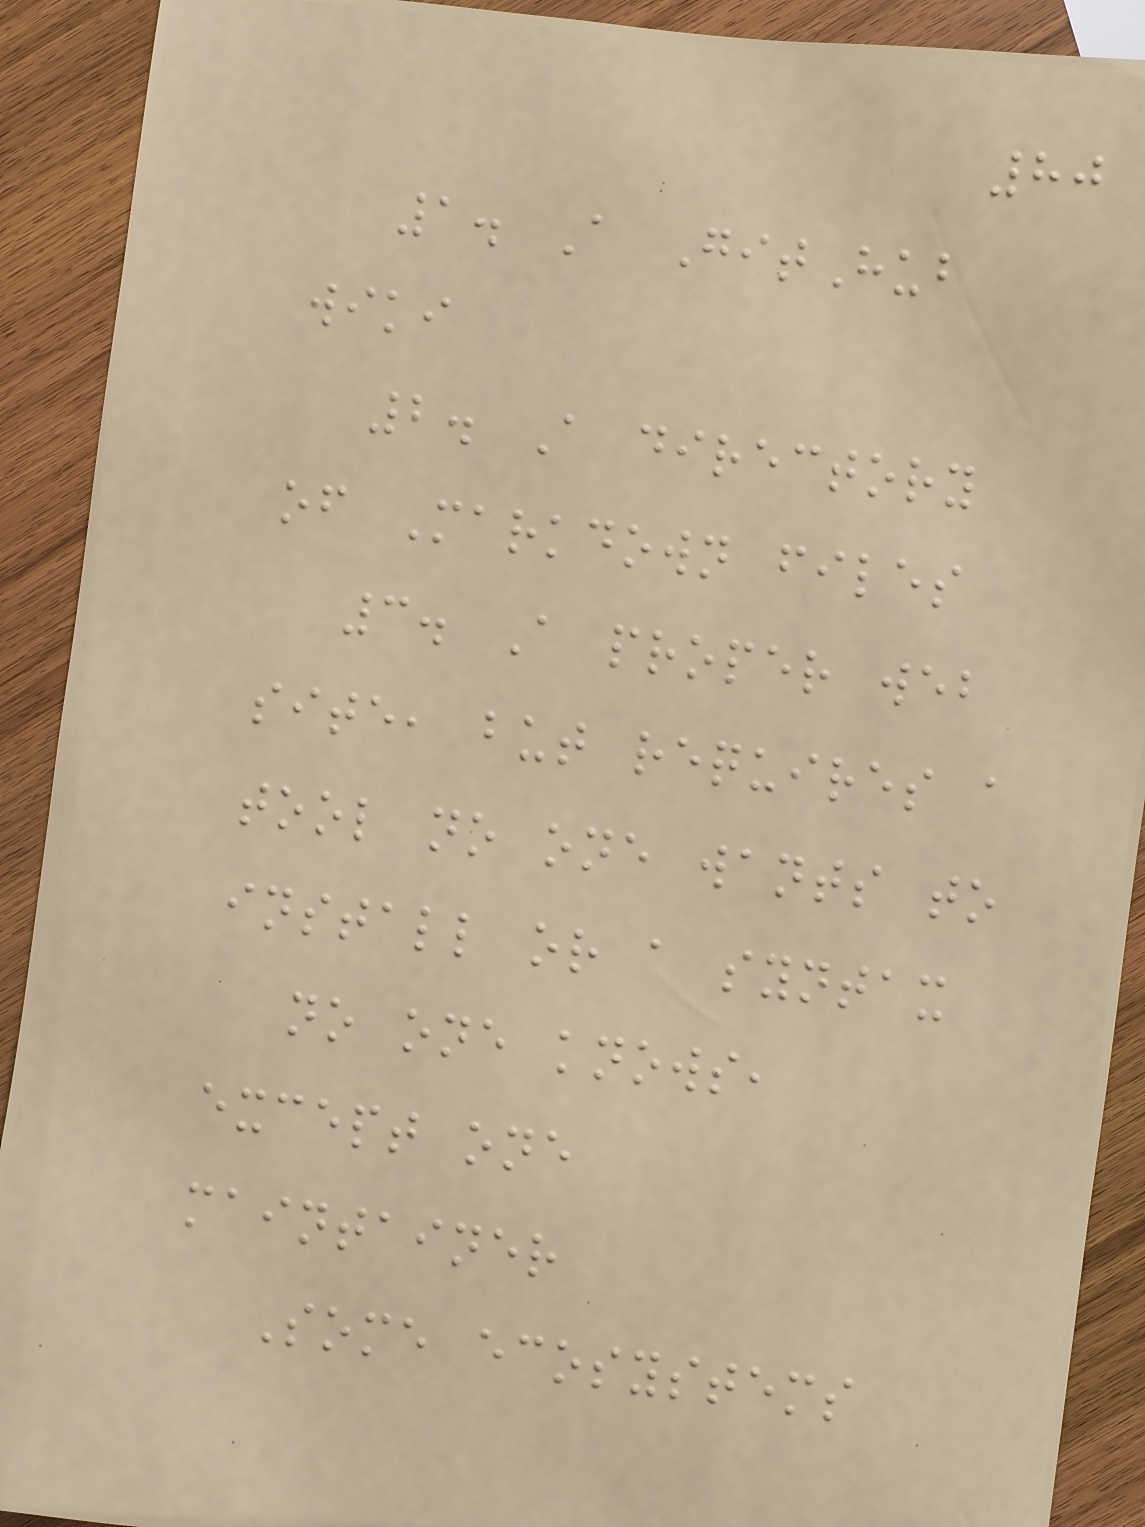80
1. A GitHub
wiki
2. A directory
of Markdown files
3. A proper web
site, but requires a
tool no one wants to
install or a syntax
no one knows,
except one
maintainer
Some ecosystems
